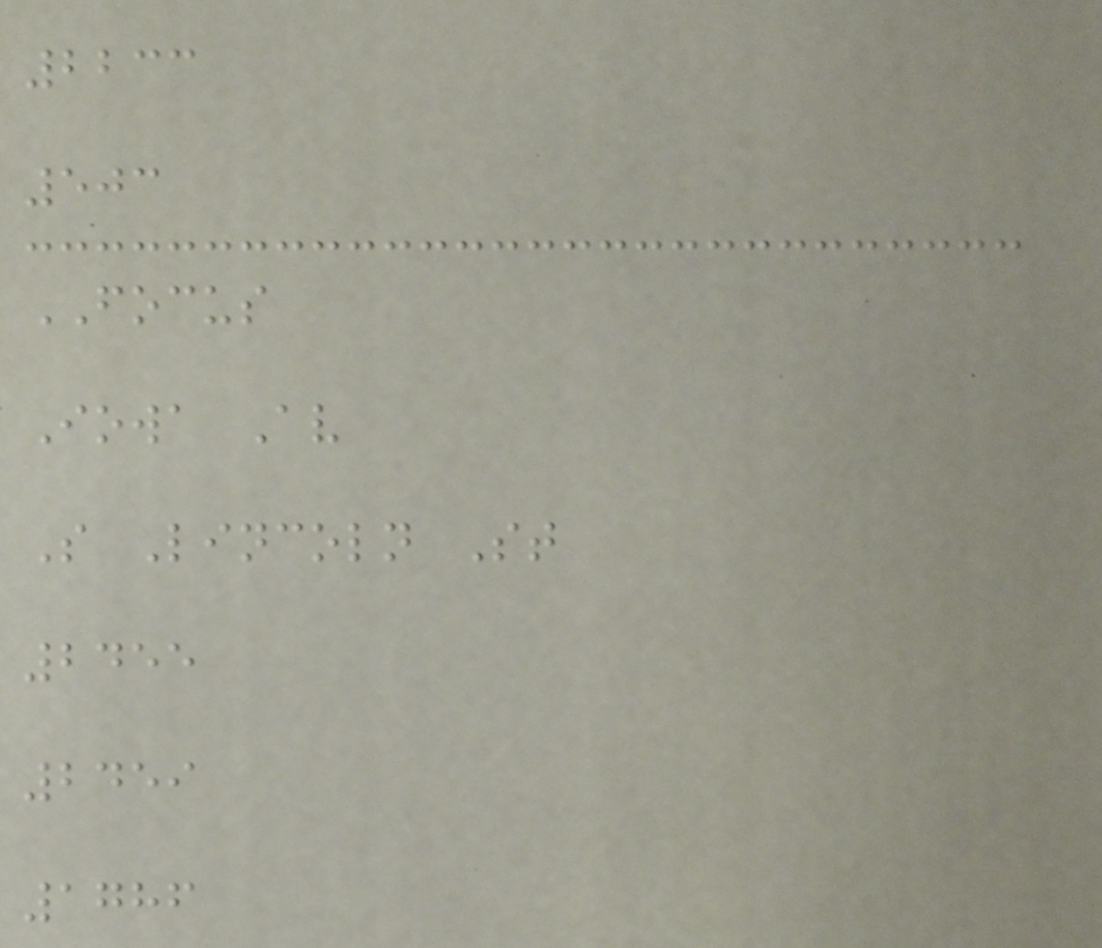2233
503
FOCUS
Iowa Av
S Lincoln St
2455
2459
1786
